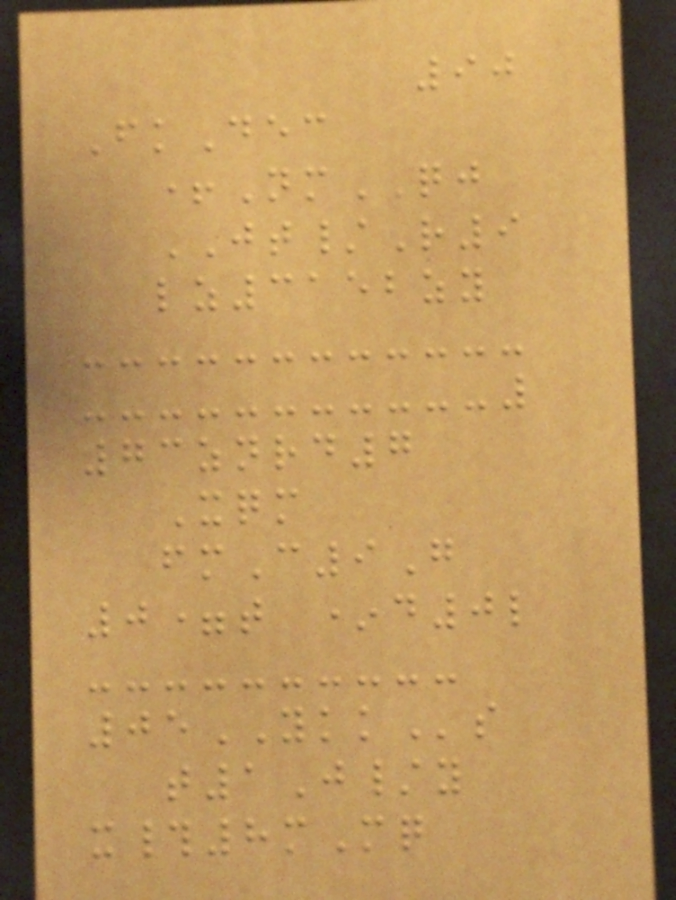90
FkDec
+NmQJ
JT/R9
lz3152zy
73znrd7
Xqm
fmC9G
0=t *d0l
05YKKs
t1J/y
x#8mMq
